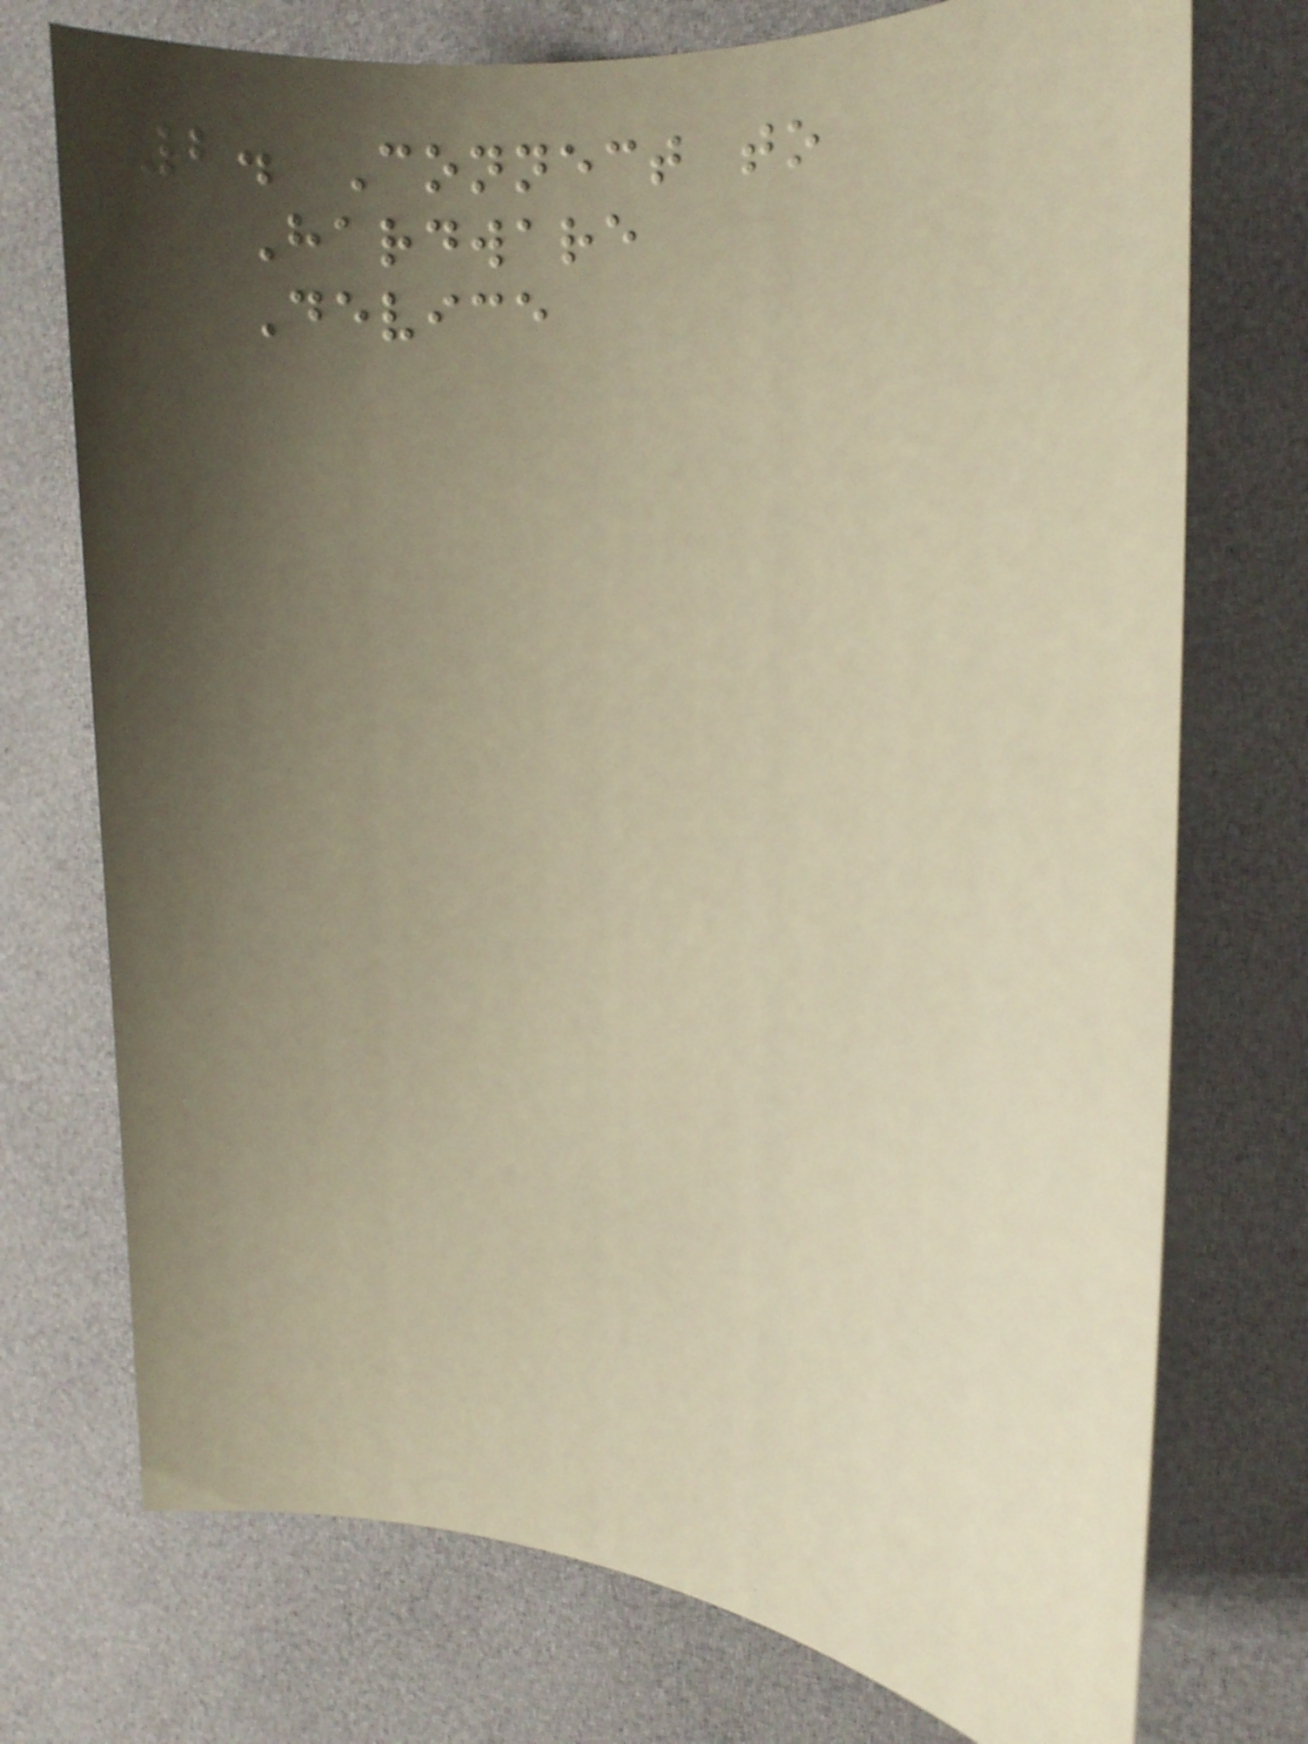2. Connect to
Hardware
Device
